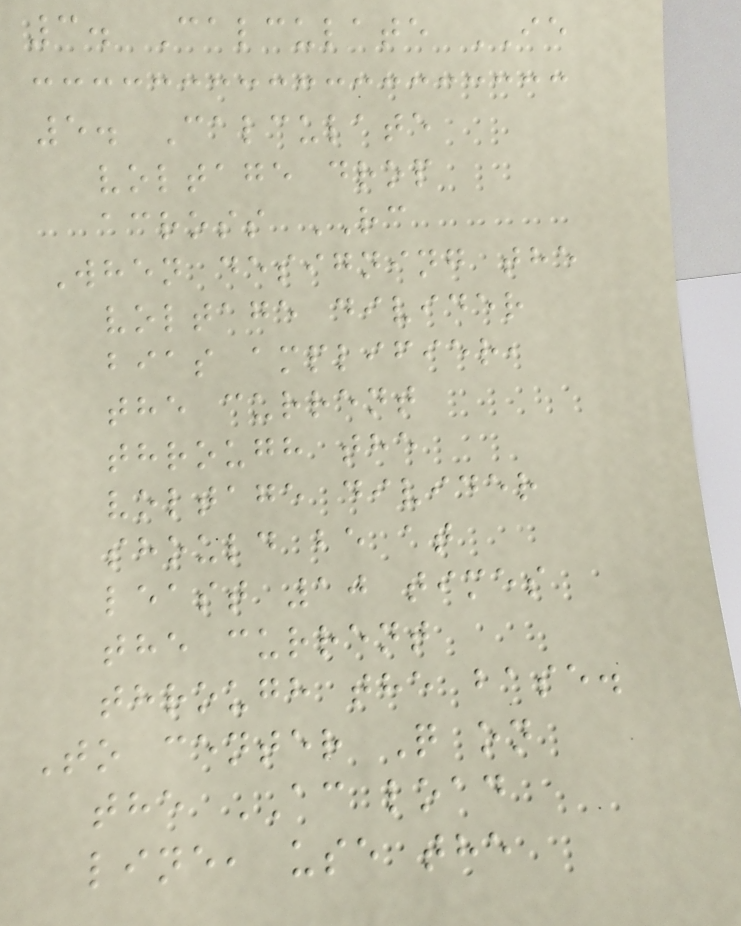3. Calculate IE
5. Calculate
voltage drop
across RC
When designing the
voltage divider
bias amplifier,
the current
through the
voltage divider
should be at
least 10 times
the current
through the base.
To center Q on
the AC load
line, use the
